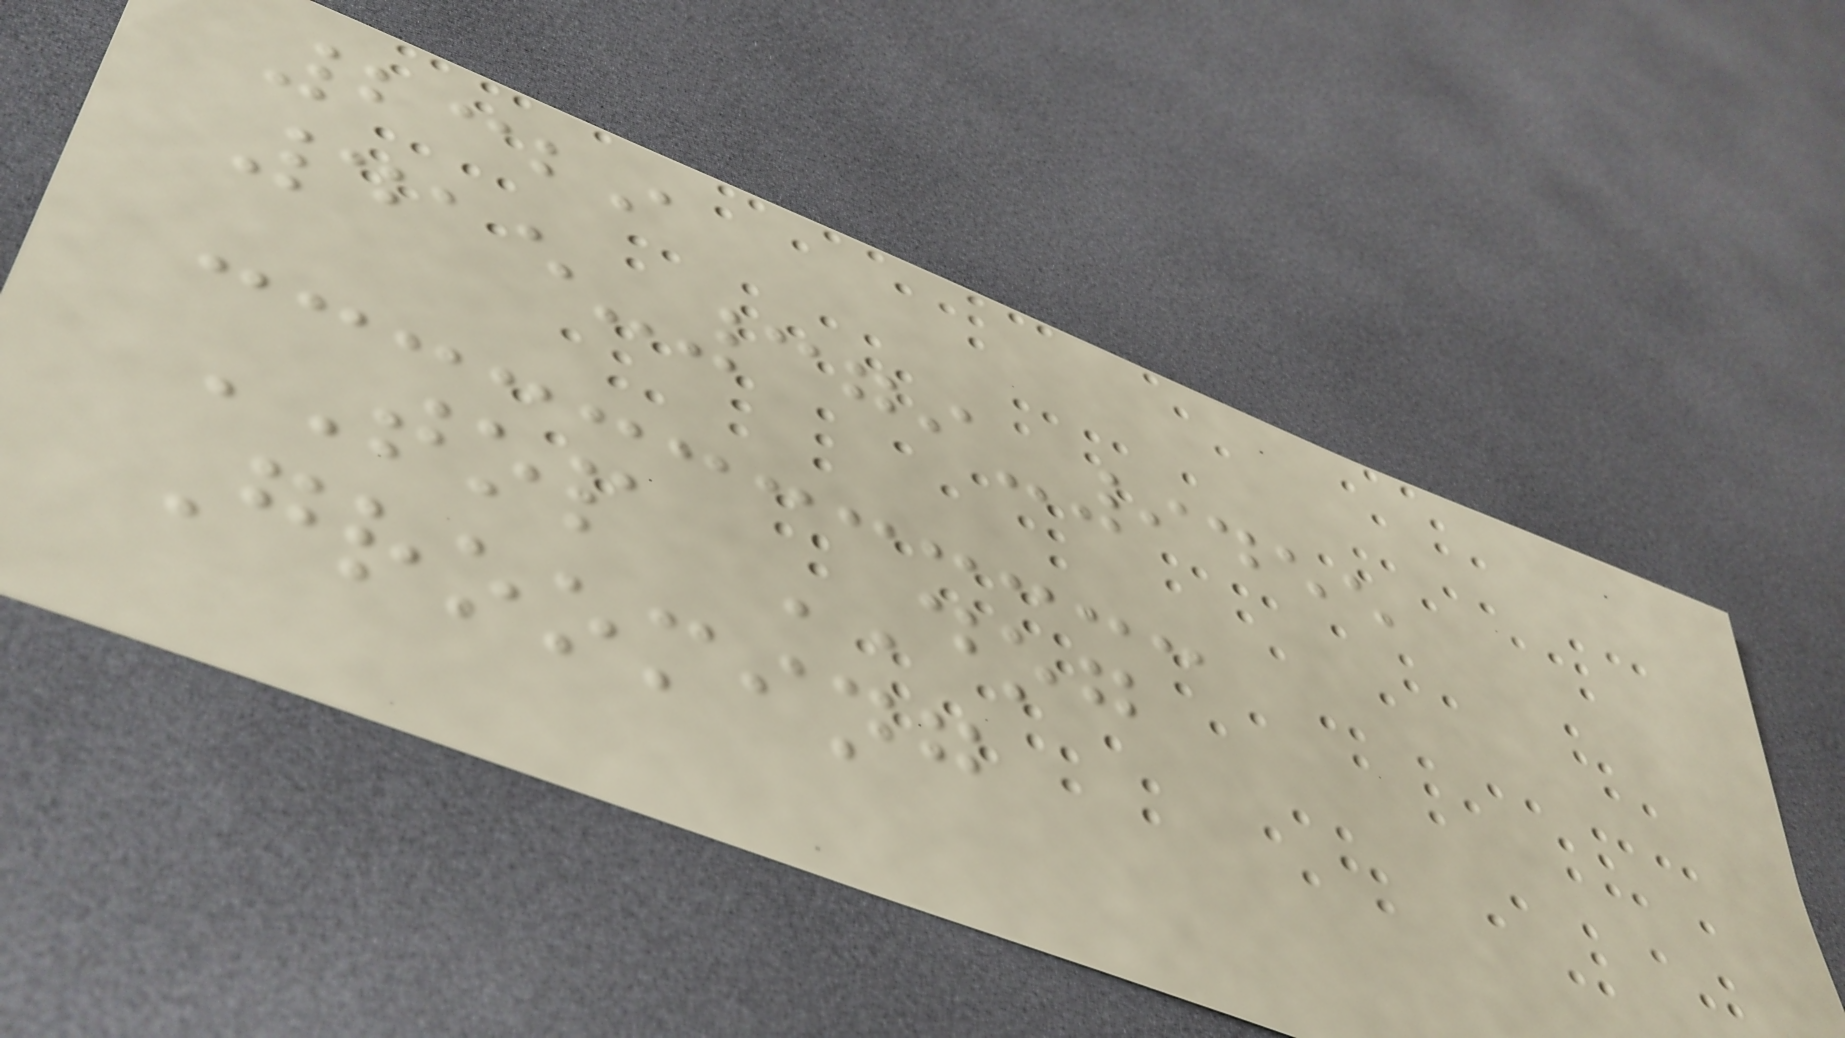2329
415-379-9455
TOP DOG
Grooming
